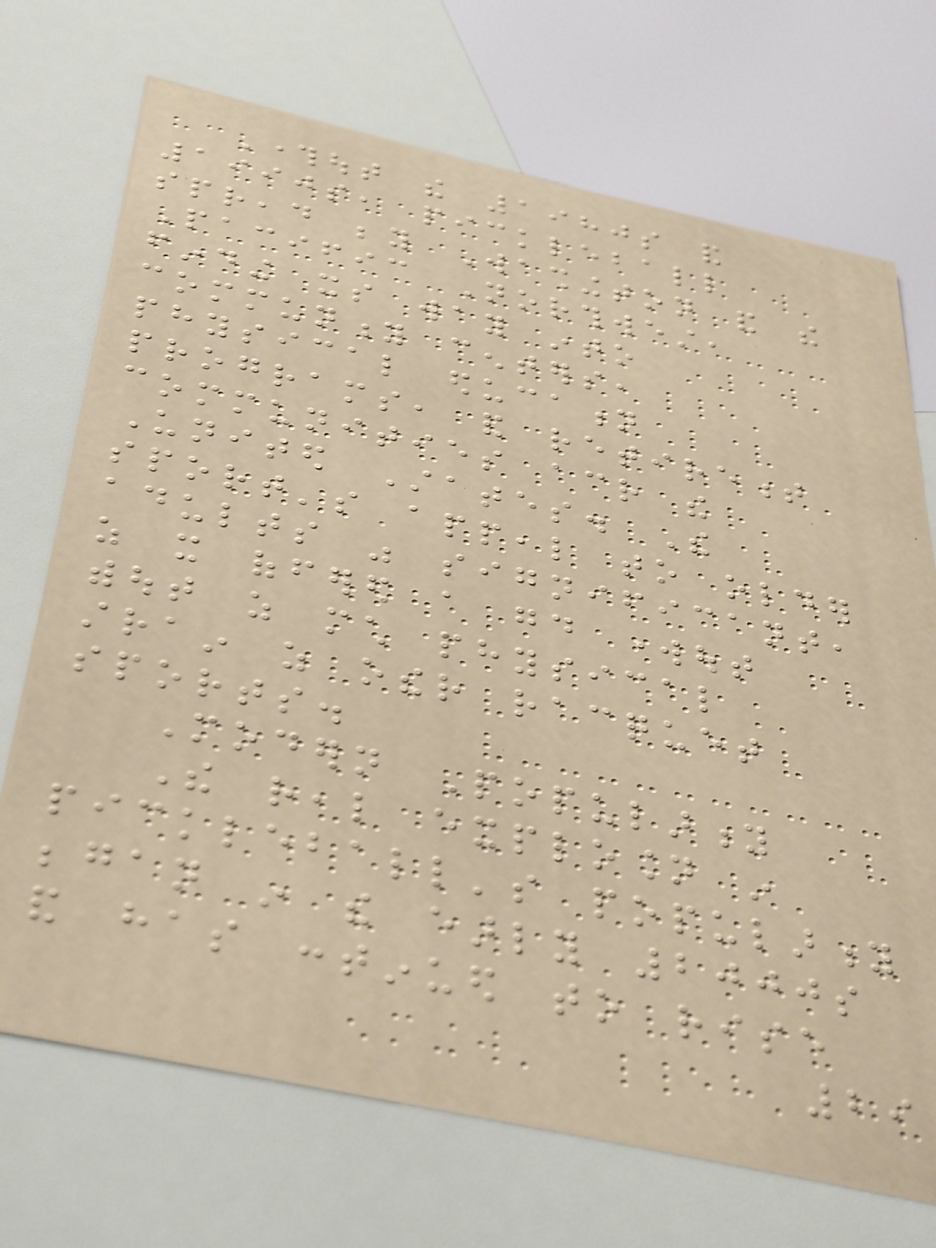Throughout the 1980s and
1990s, pickleball
spread beyond Washington and the
Pacific Northwest,
finding its way into
community centers,
physical education
programs, and retirement
communities across the
United States. The
sport's appeal to older
adults was significant,
as it offered a good workout
without as much physical
strain as other racquet
sports.
Modern Popularity
The real explosion in
pickleball's popularity
began in the early 2000s
and has continued to rise
29
